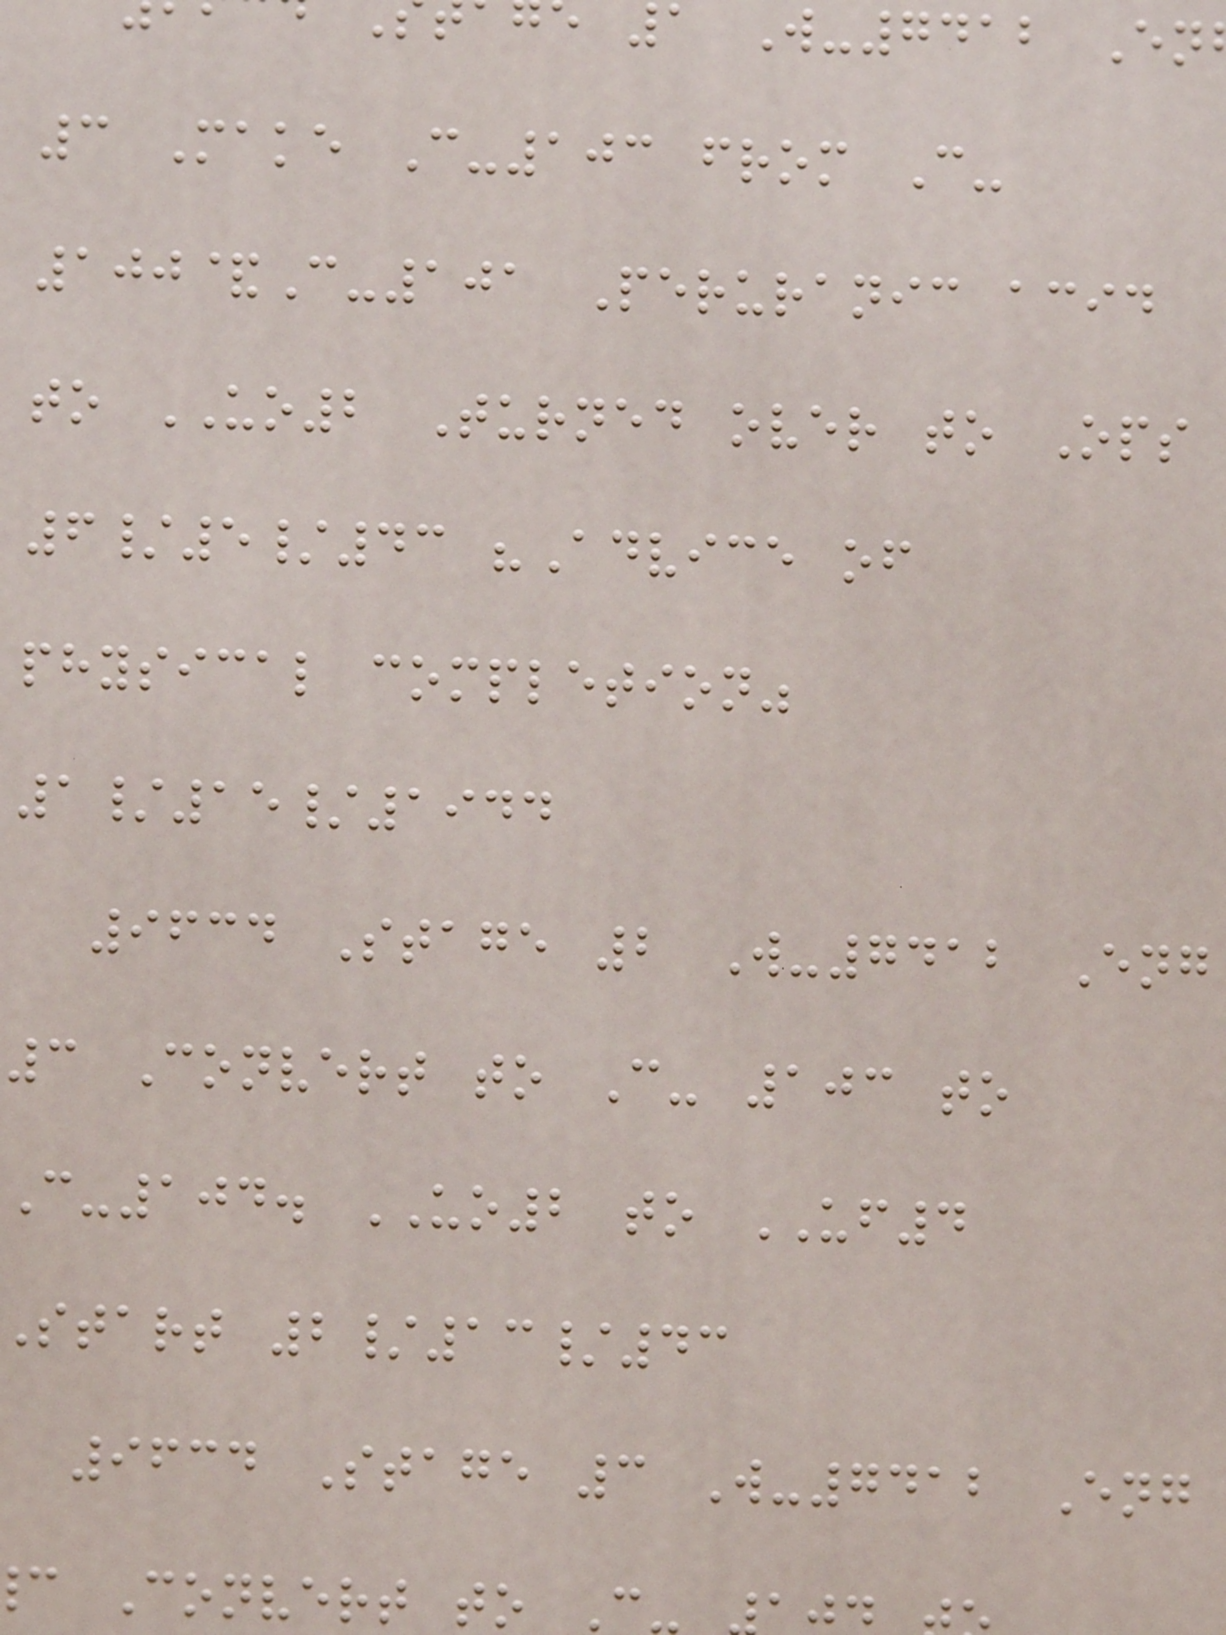1 W-7412 En
3 Make C-103 from C-
100&C-101 Peruranic acid
to UO2 Turned over to Ops
6/5/43 "Advice of
physical completion"
1/15/1944
9634 Stage 2 W-7412 Eng
3 Convert to C- 103 to
C-104. UO2 to UF4
start 2/13/43
9634 Stage 3 W-7412 Eng
c Convert to C-
